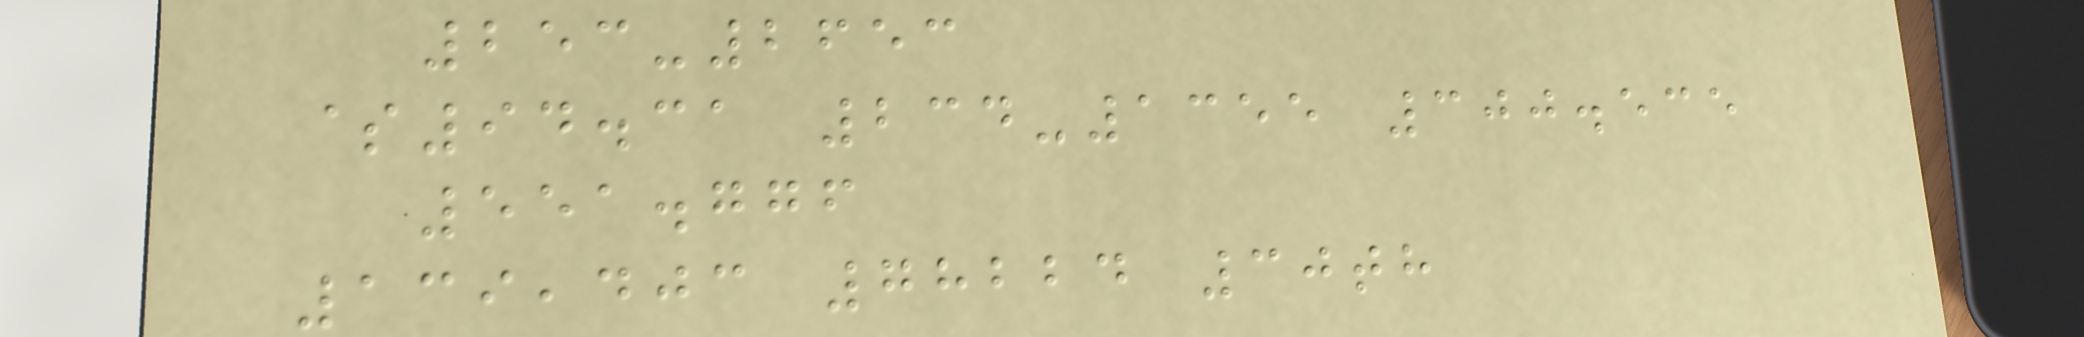253-2653
$94.31 234-1355 300.535
551.776
139,403 78224 30th
